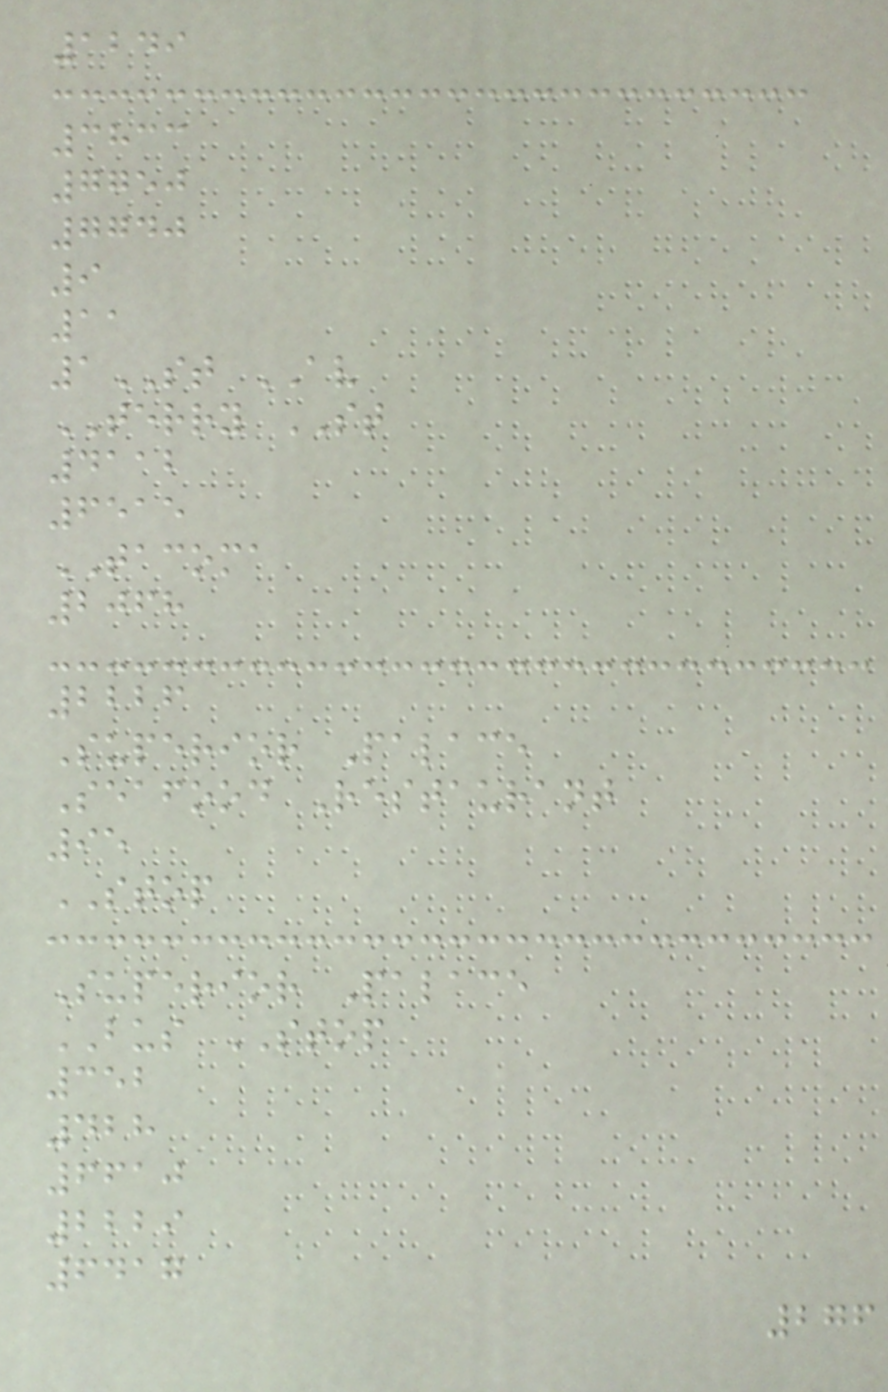1249
3833
7750
7740
9
11
1ST AV
TERRY ST
4112
6515
TACOMA
2068
2226
Superior Palace
Seafood Restaurant
95
STOP
Superior Palace
BUS STOP
352
428
6610
2229
6417
276
